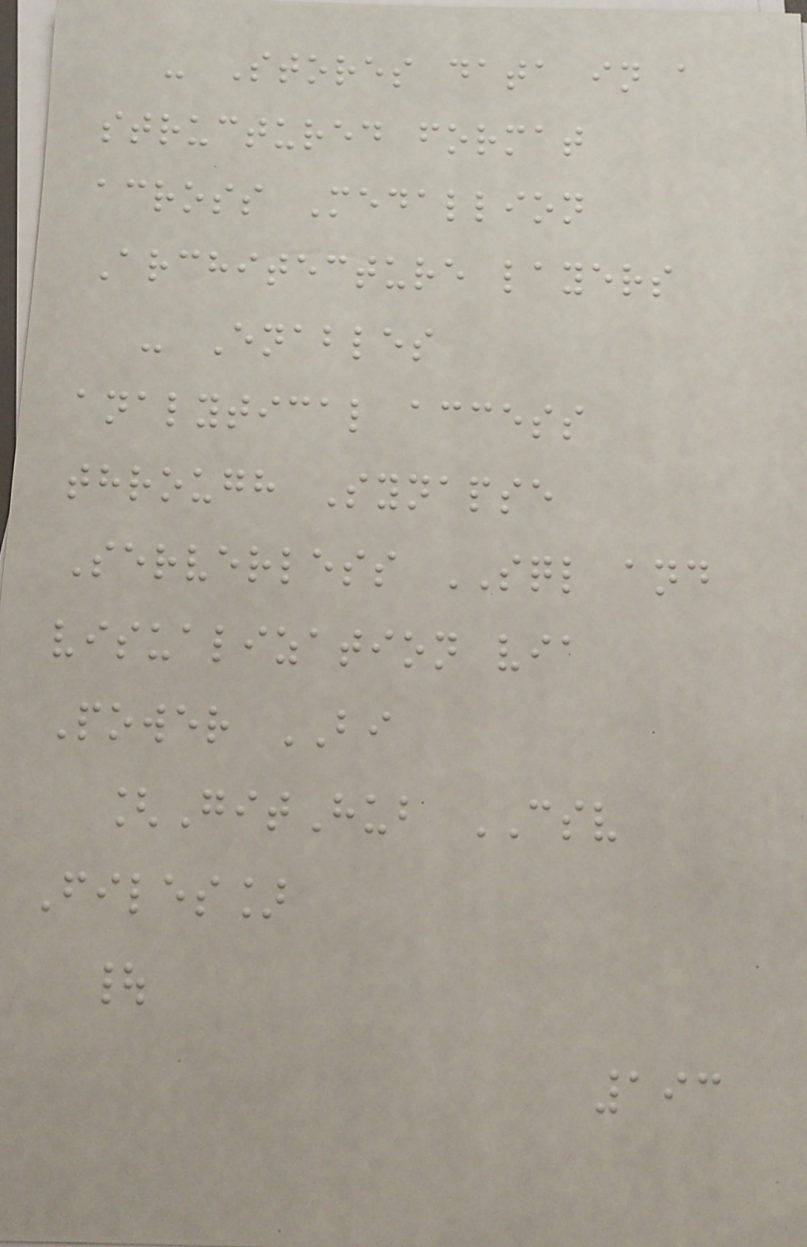- Stores data in a
structured format
across Medallion
Architecture layers
- Enables
analytical access
through Synapse
Serverless SQL and
visualization via
Power BI
[GitHub CSV
Files]
|
193
